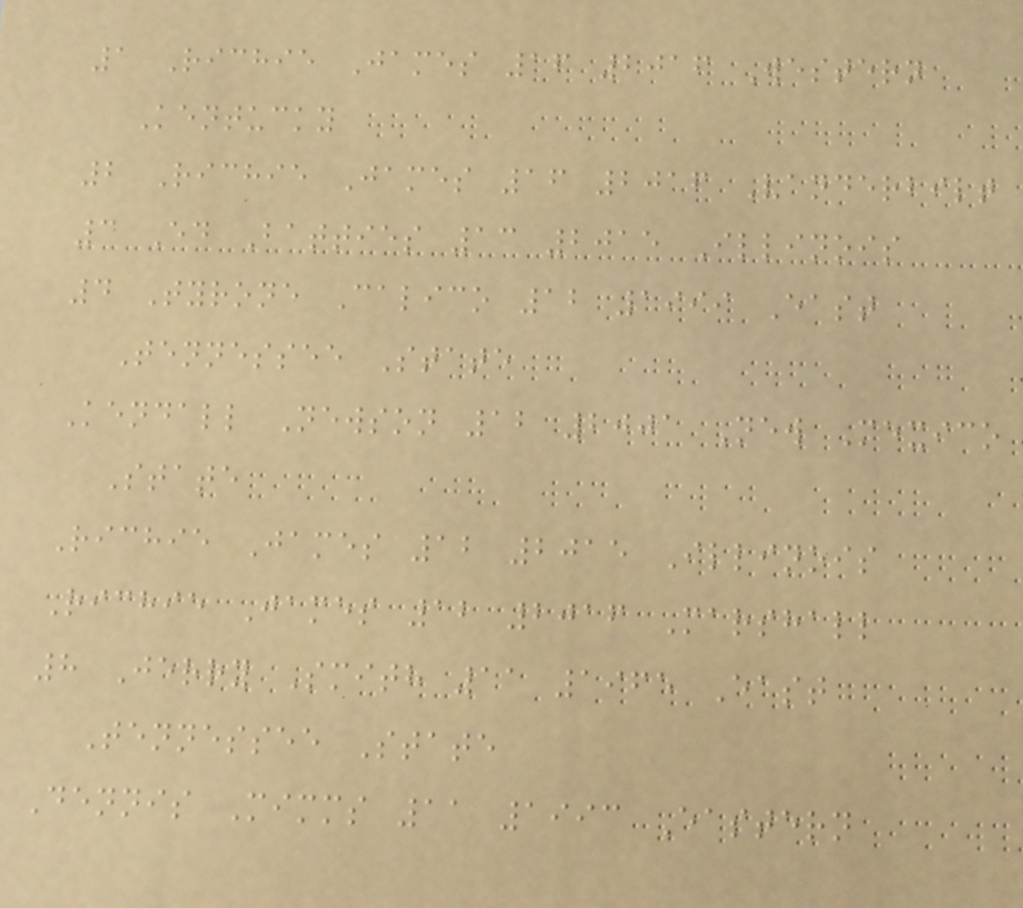1 Richie James 16 2016 Western
Kentucky
2 Richie James 16 2016 Vanderbilt
3 Ed Batties 13 2015 Illinois
4 Tyrone Calico 12 1999 East
Tennessee State
Kendall Newson 12 2001 New Mexico
State
Richie James 12 2015 Illinois
Richie James 12 2016 Marshall
8 Jerry Smith 11 1965 East
Tennessee State
Dennis Mimms 11 1993 Eastern
